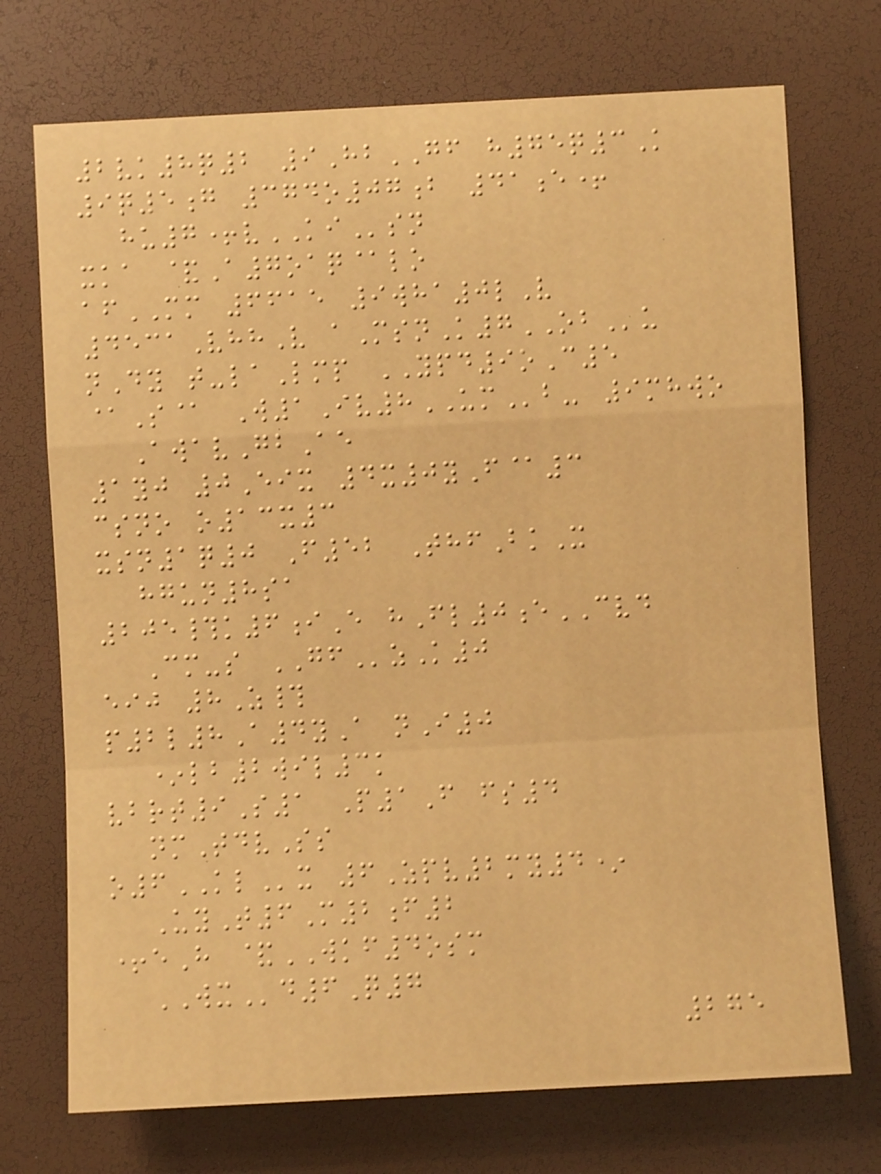2vk8q2 9HbGF h75q3K
9q5g 374o07b 41e+
hu7+vKIsn
xka &A7oaq@lo
afMM 6615 9wha0lV
4531VhhV aMsnK7OBu
nDy t-laLmp YPD9oC5
@S@ W1Iv8UMb- 9mhwo
AwavGbAe
1yj 0Eix 4x0yF@3
csno o13x3
xsn1q0 F52 ThfBkX
hgun8sa
205#k6iE hFl0eCVD
Cm-s GFzK0
eij 8Z#
p2l8A4yA nI0
*lb2wil3k
vbrt9S1 P1F fs4
nmTdvSs
o6KLx 6Zpv2my4*
UyT6M2f2
+eH &WKF4osm
WXd6Q7
275
